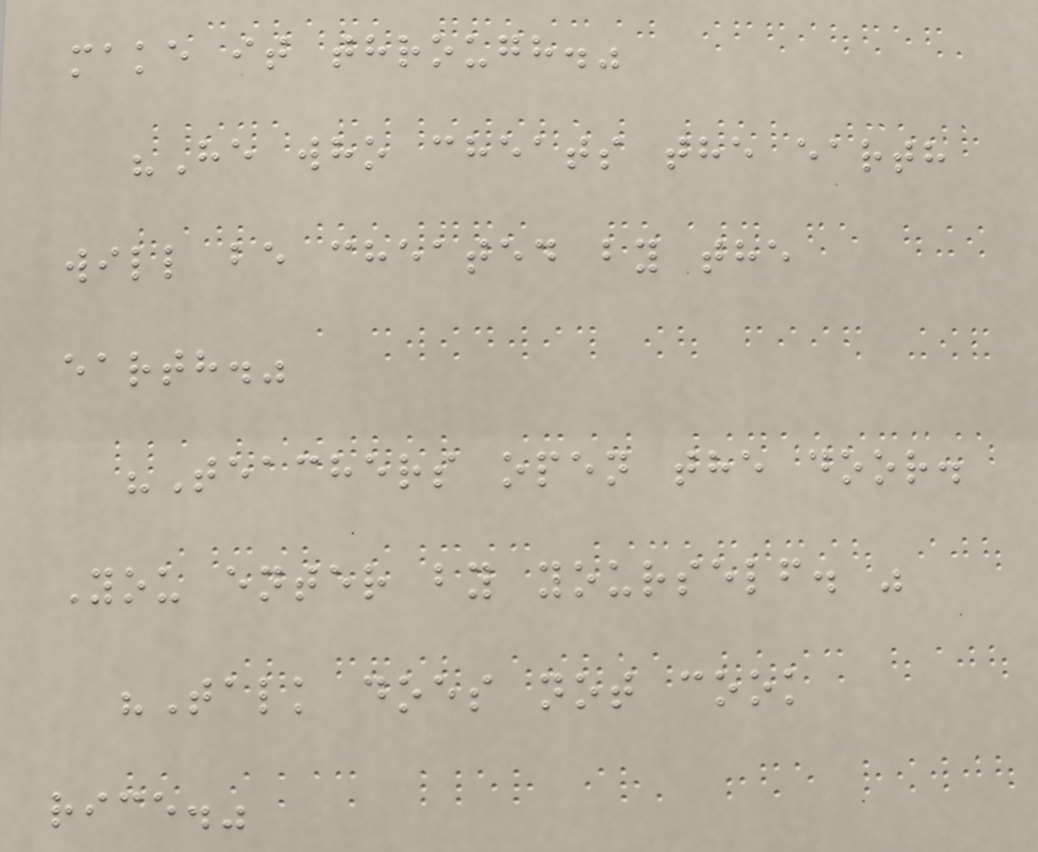make it through."
"He who cheats the earth
will be cheated by the
earth."
"Teachers open the door.
You enter by yourself. "
"Talk does not cook
rice."
